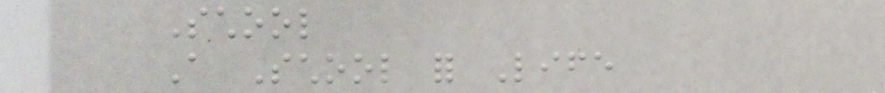School
A School for Life
